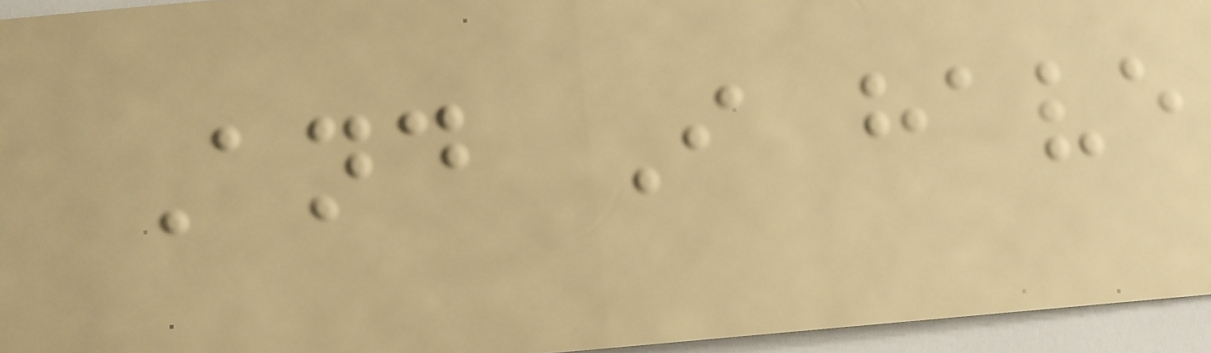And I have
